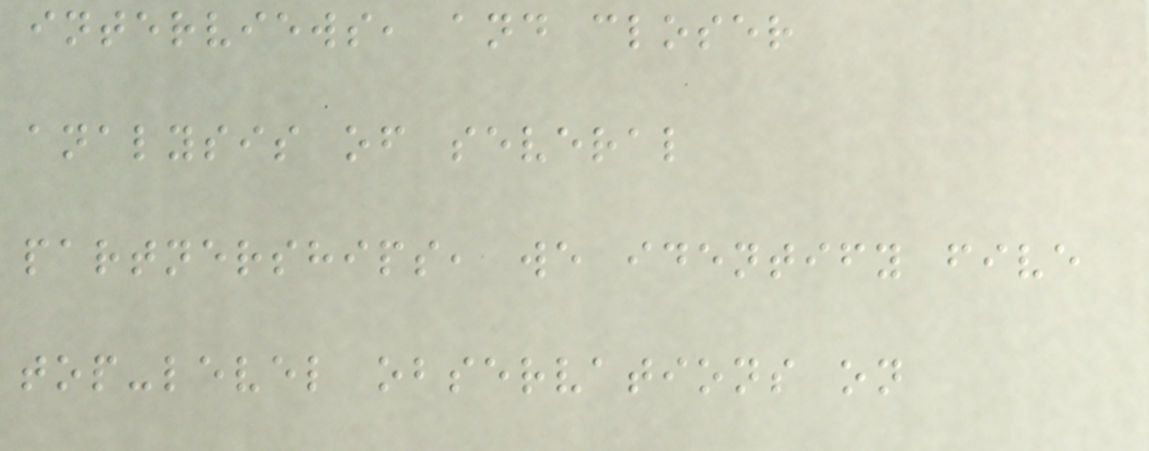interviews, and closer
analysis of several
partnerships, we identify five
top-level observations on
